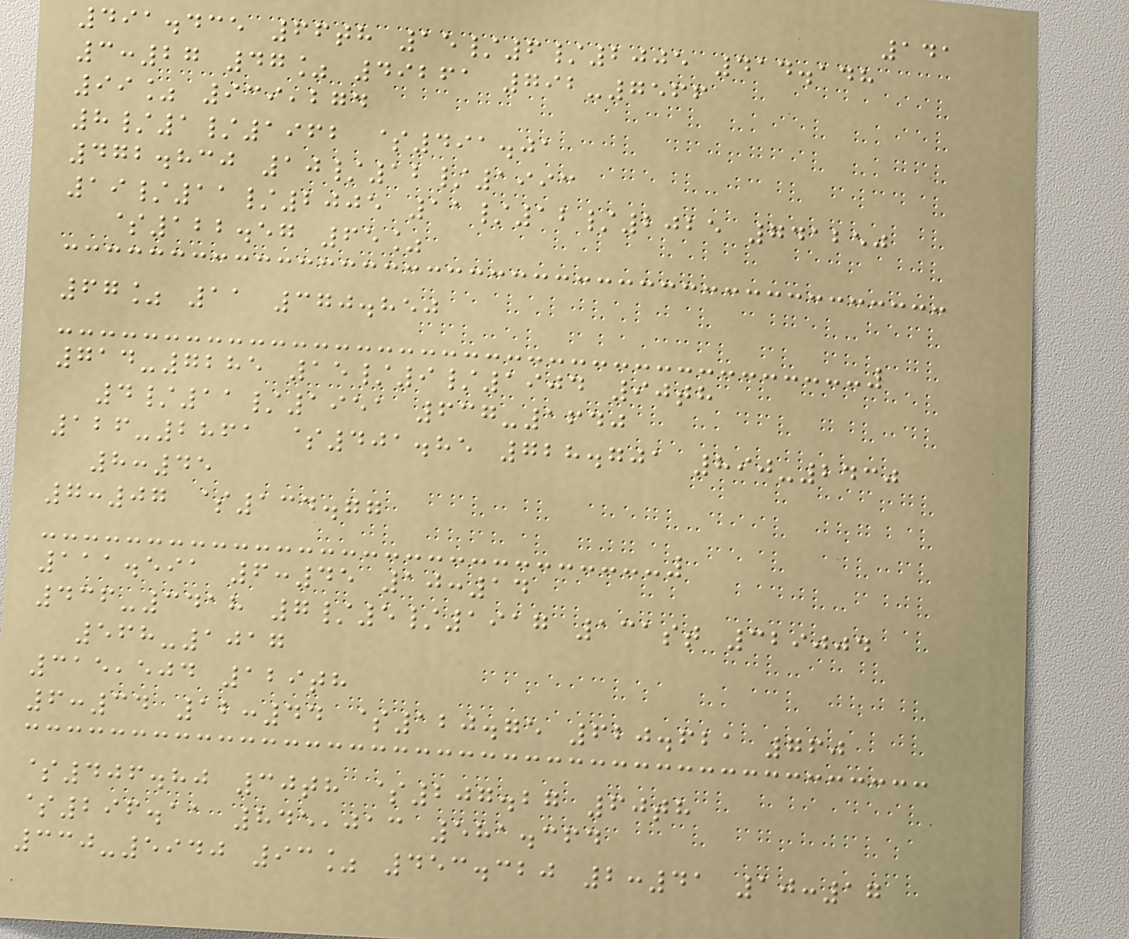141
491.435 66th 15/6/2005 414.148
3:27 47% 49261 792-7566
99% 939,274
8/1/1962 $491.01
472.830 10/12/1993
19/11/2005 11/12/2025 741250
$122.57 65%
67% 11 370.850
714-7285 15/9/1904 90th
4/11/1951 637-1640
126-2861 $401.85 728.701 890-2430
8:45
7:07 $134.77
111.591 6:45 10:14
436-3418 7/5/1917 131st 329004
568-1017
315,504 129th
6:34 12:44 $120.75 620.621 760
$406.80 30th $207.27 60th
$296.11 845,013 581.364
330-5940 93% 453.320 2:41 10:17
